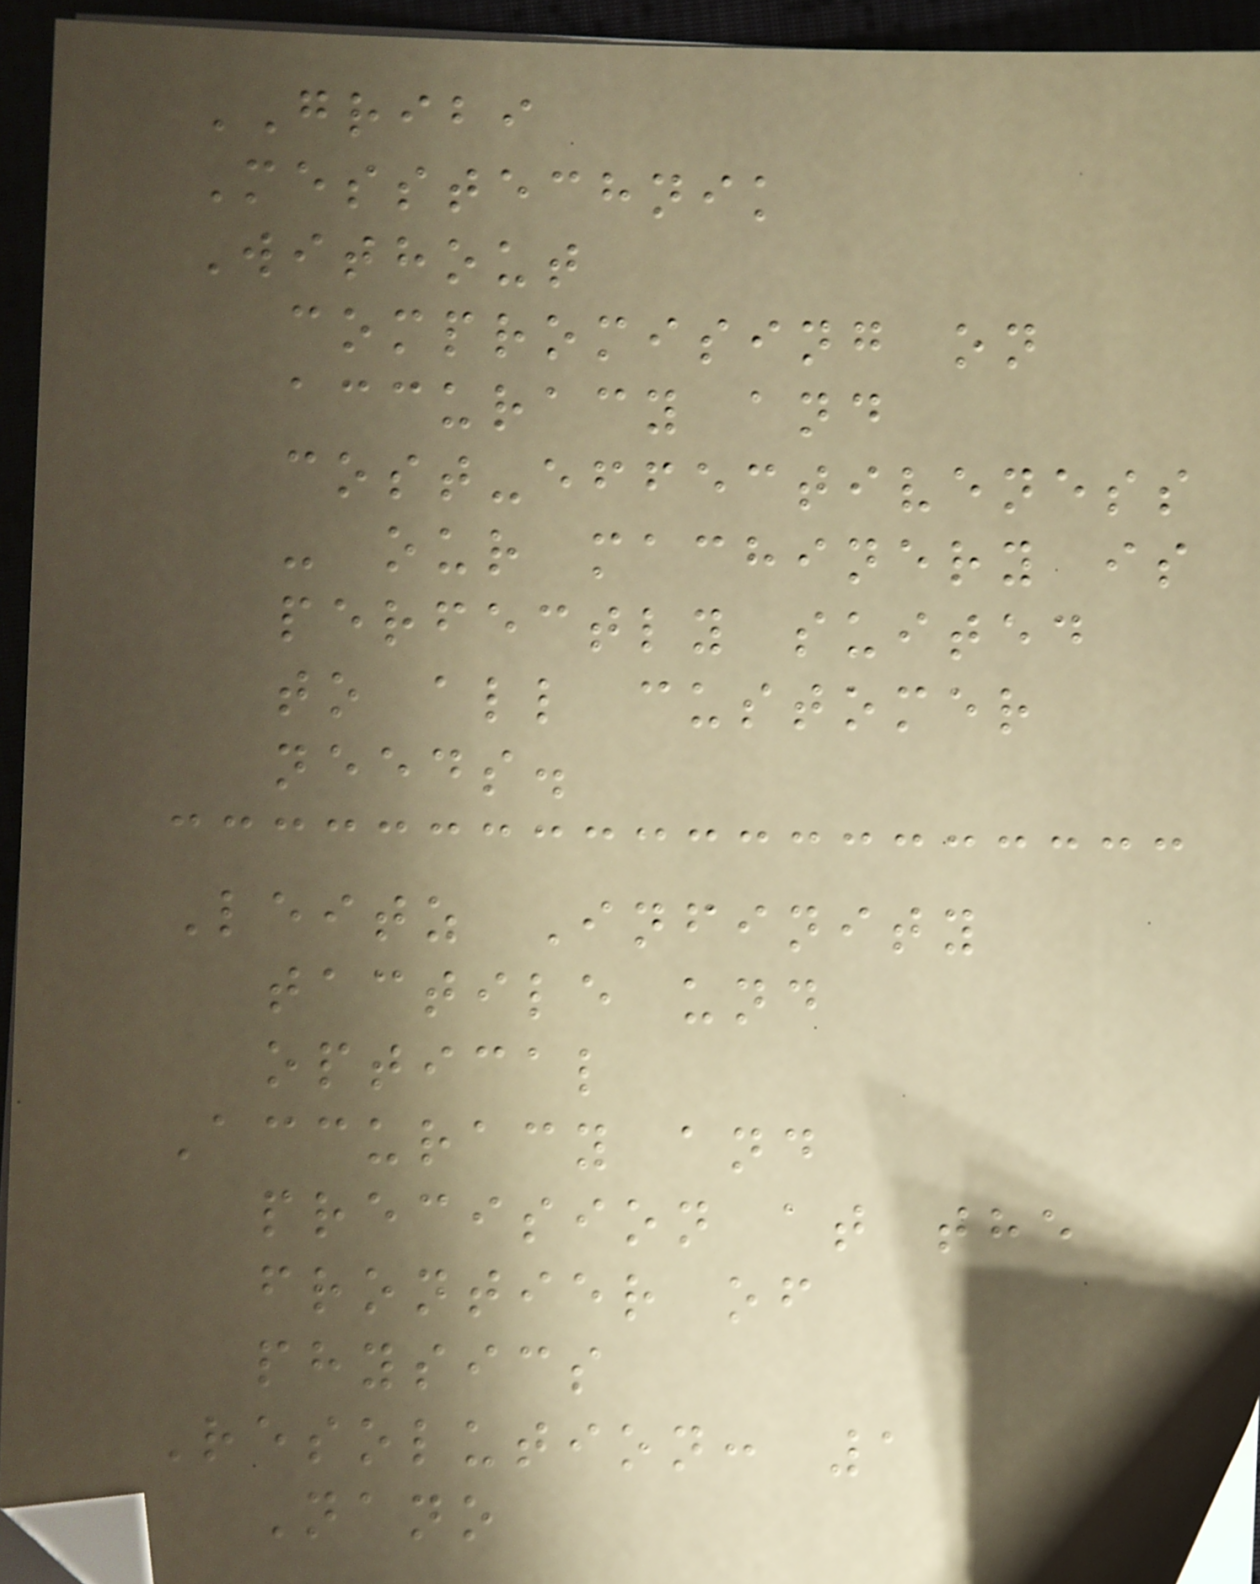GRIBI
Messtechnik
Without
compromising on
accuracy and
cost-effectiveness
- our machinery is
perfectly suited
to all customer
needs.
Leitz Infinity
tactile und
optical
Accuracy and
precision at the
frontier of
physics
Resolution: 1
Nano
